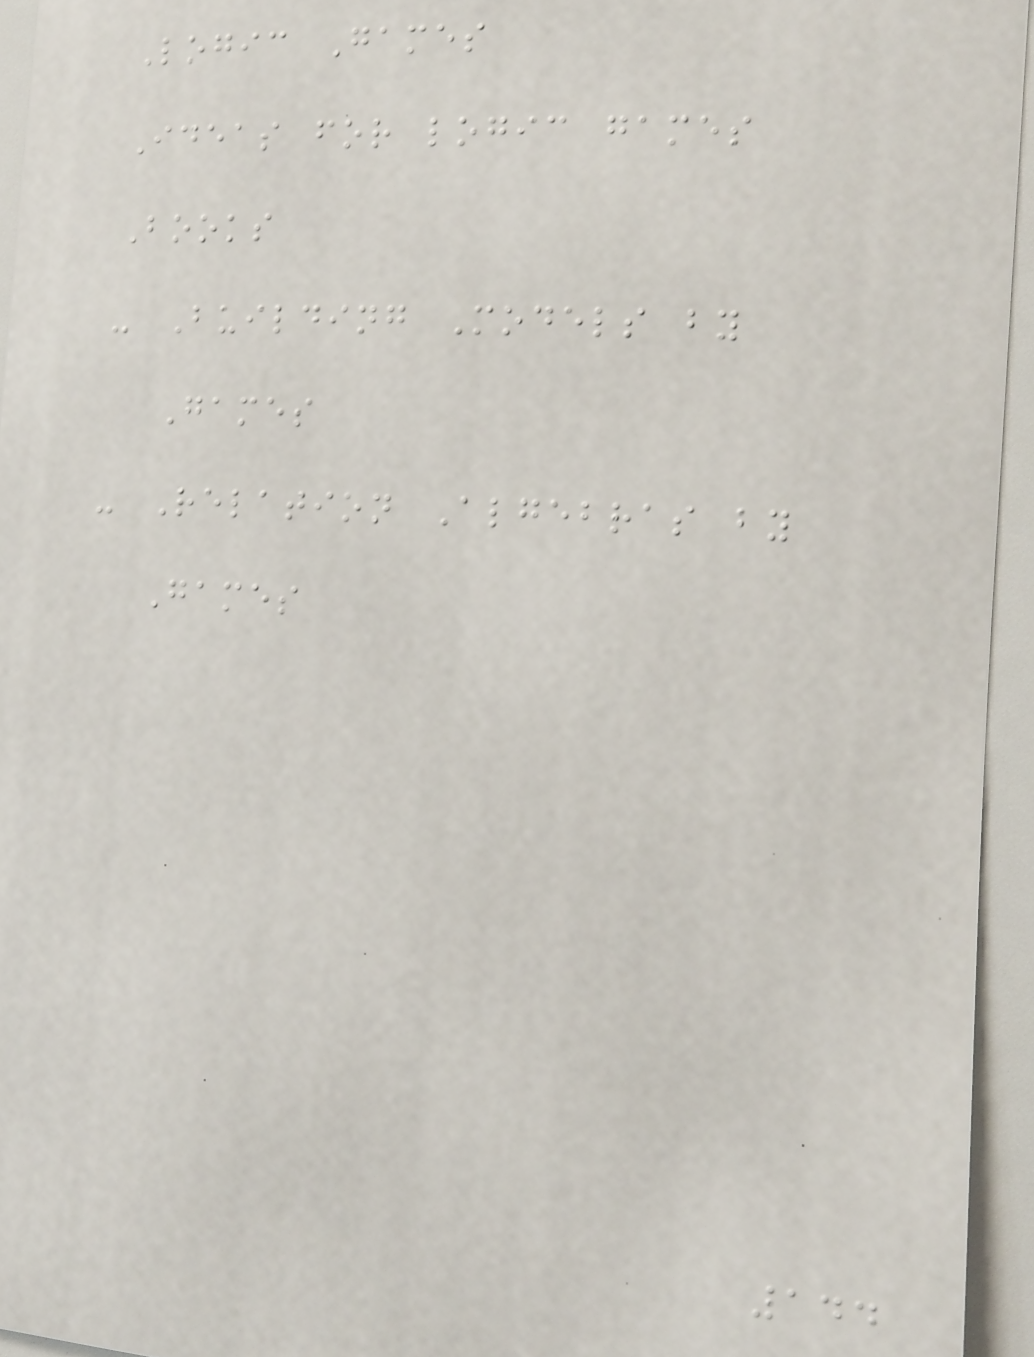Logic Games
Ideas for logic games
Books
- Building Models by
Games
- Relation Algebras by
Games
144
